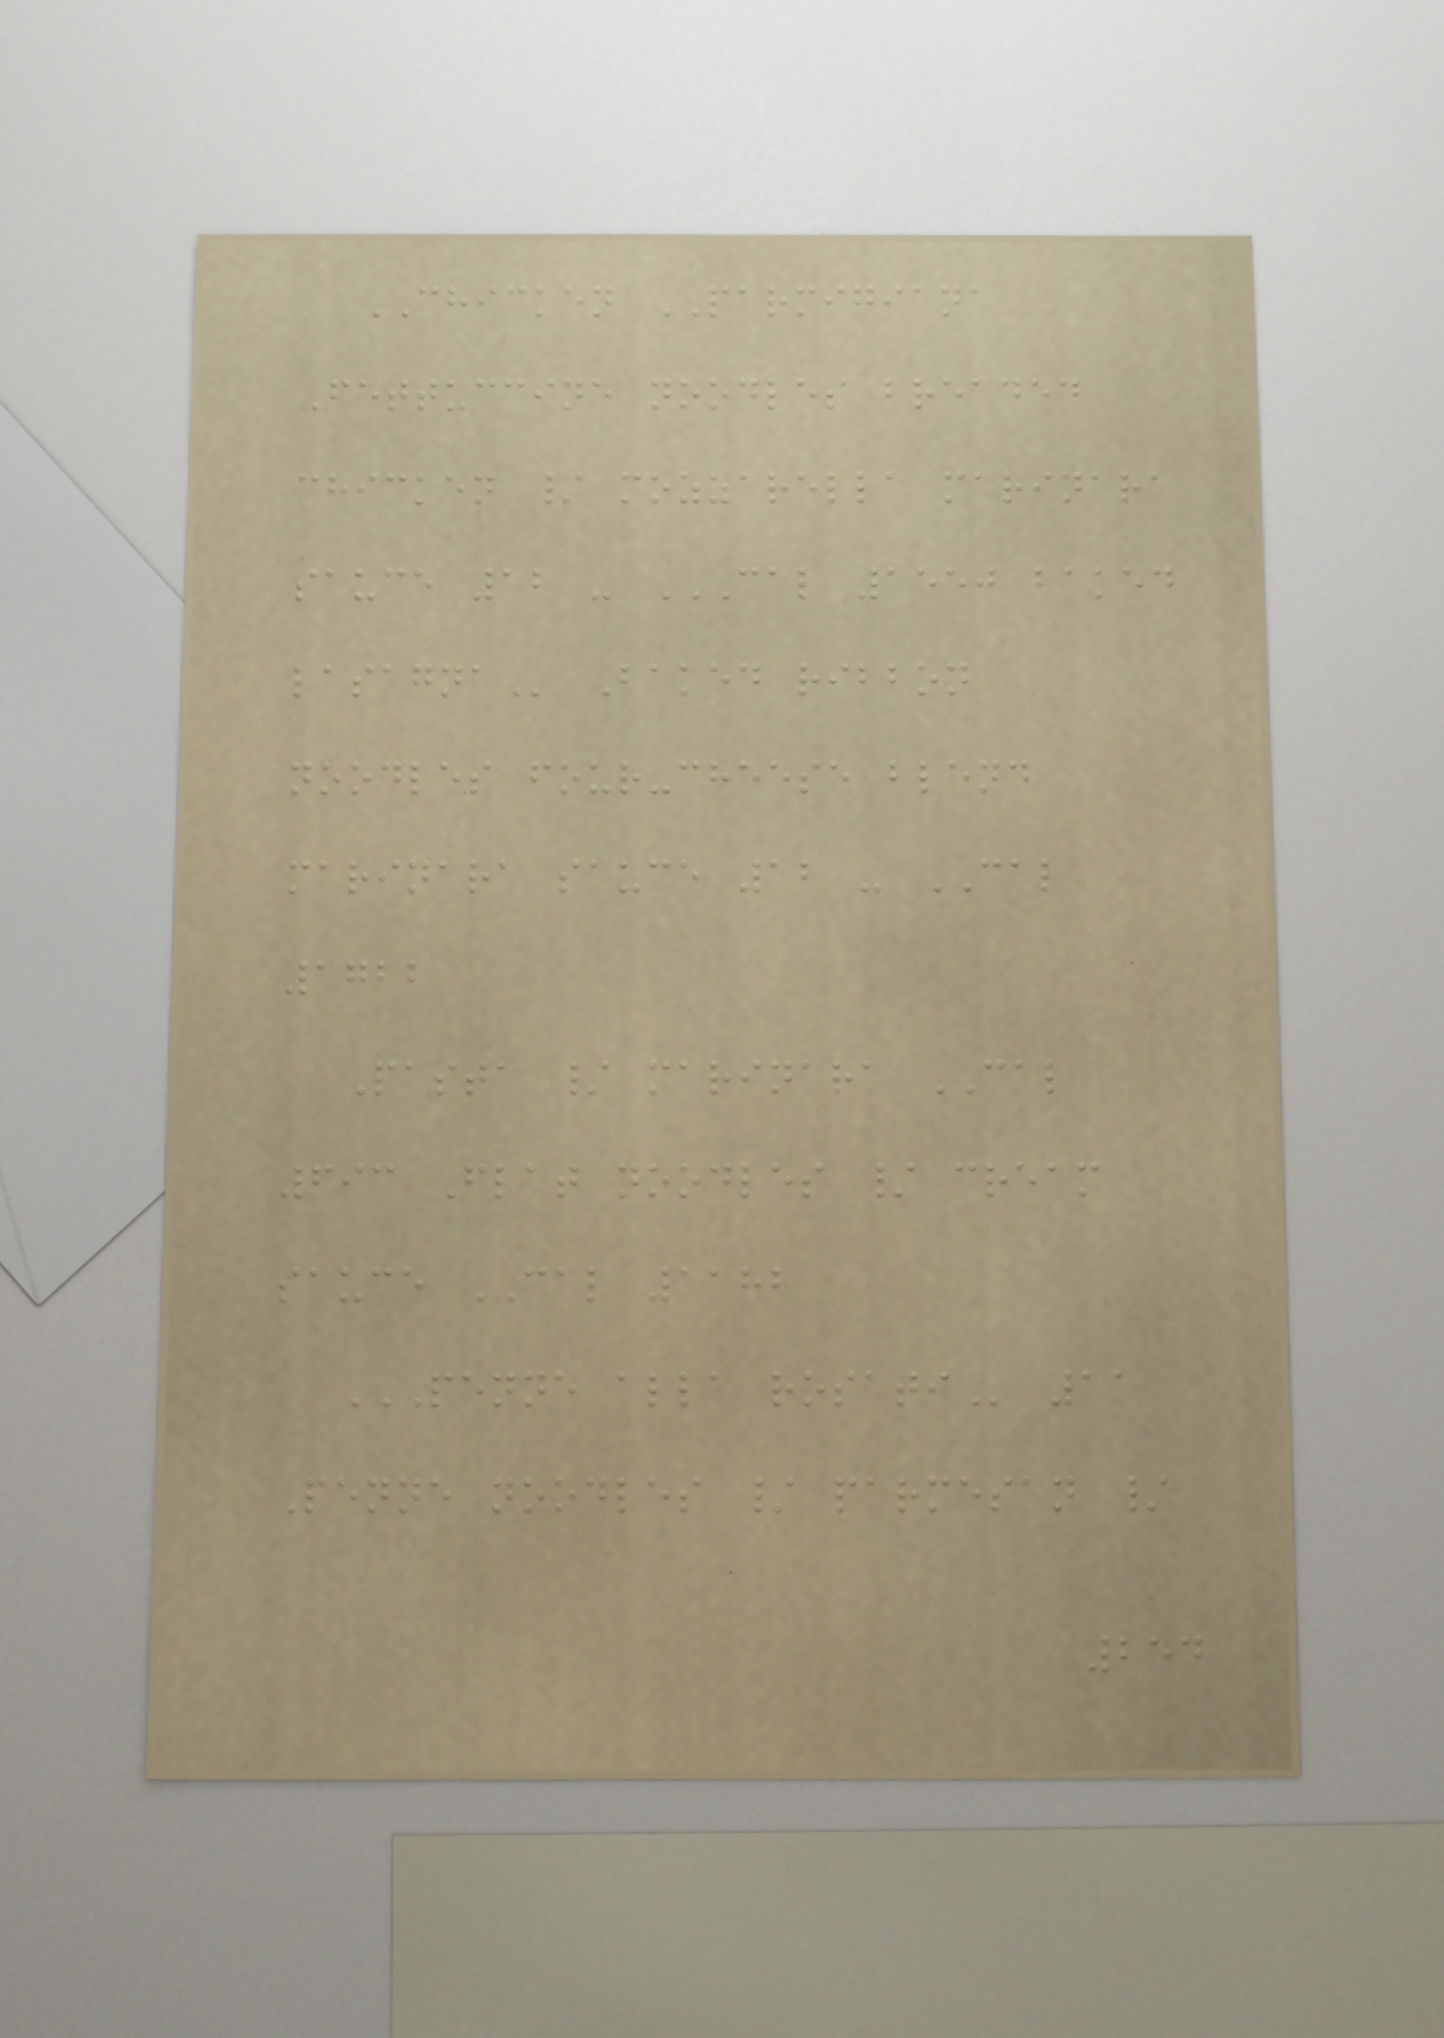CHICKEN PARMIGIANA
Fettuccine noodles breaded
chicken / mozzarella marinara
sauce 12 - CAL 1550 BAKED
LASAGNA Baked ribbon
noodles four-cheese blend
marinara sauce 12 - CAL
1722
Pasta / marinara CAL
693 Flat noodles / cream
sauce CAL 1182
PENNE ALLA ROSATI 11
Penne noodles / parmesan /
254
